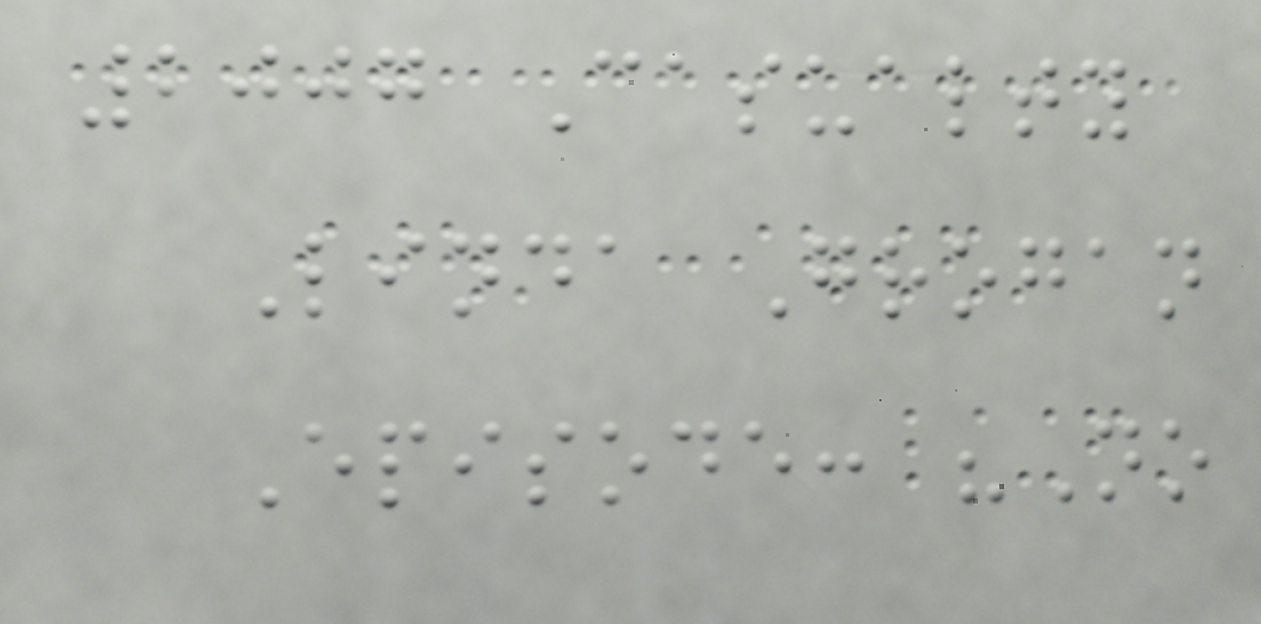2007 Casualty
Linda Grogan
Episode: "No
